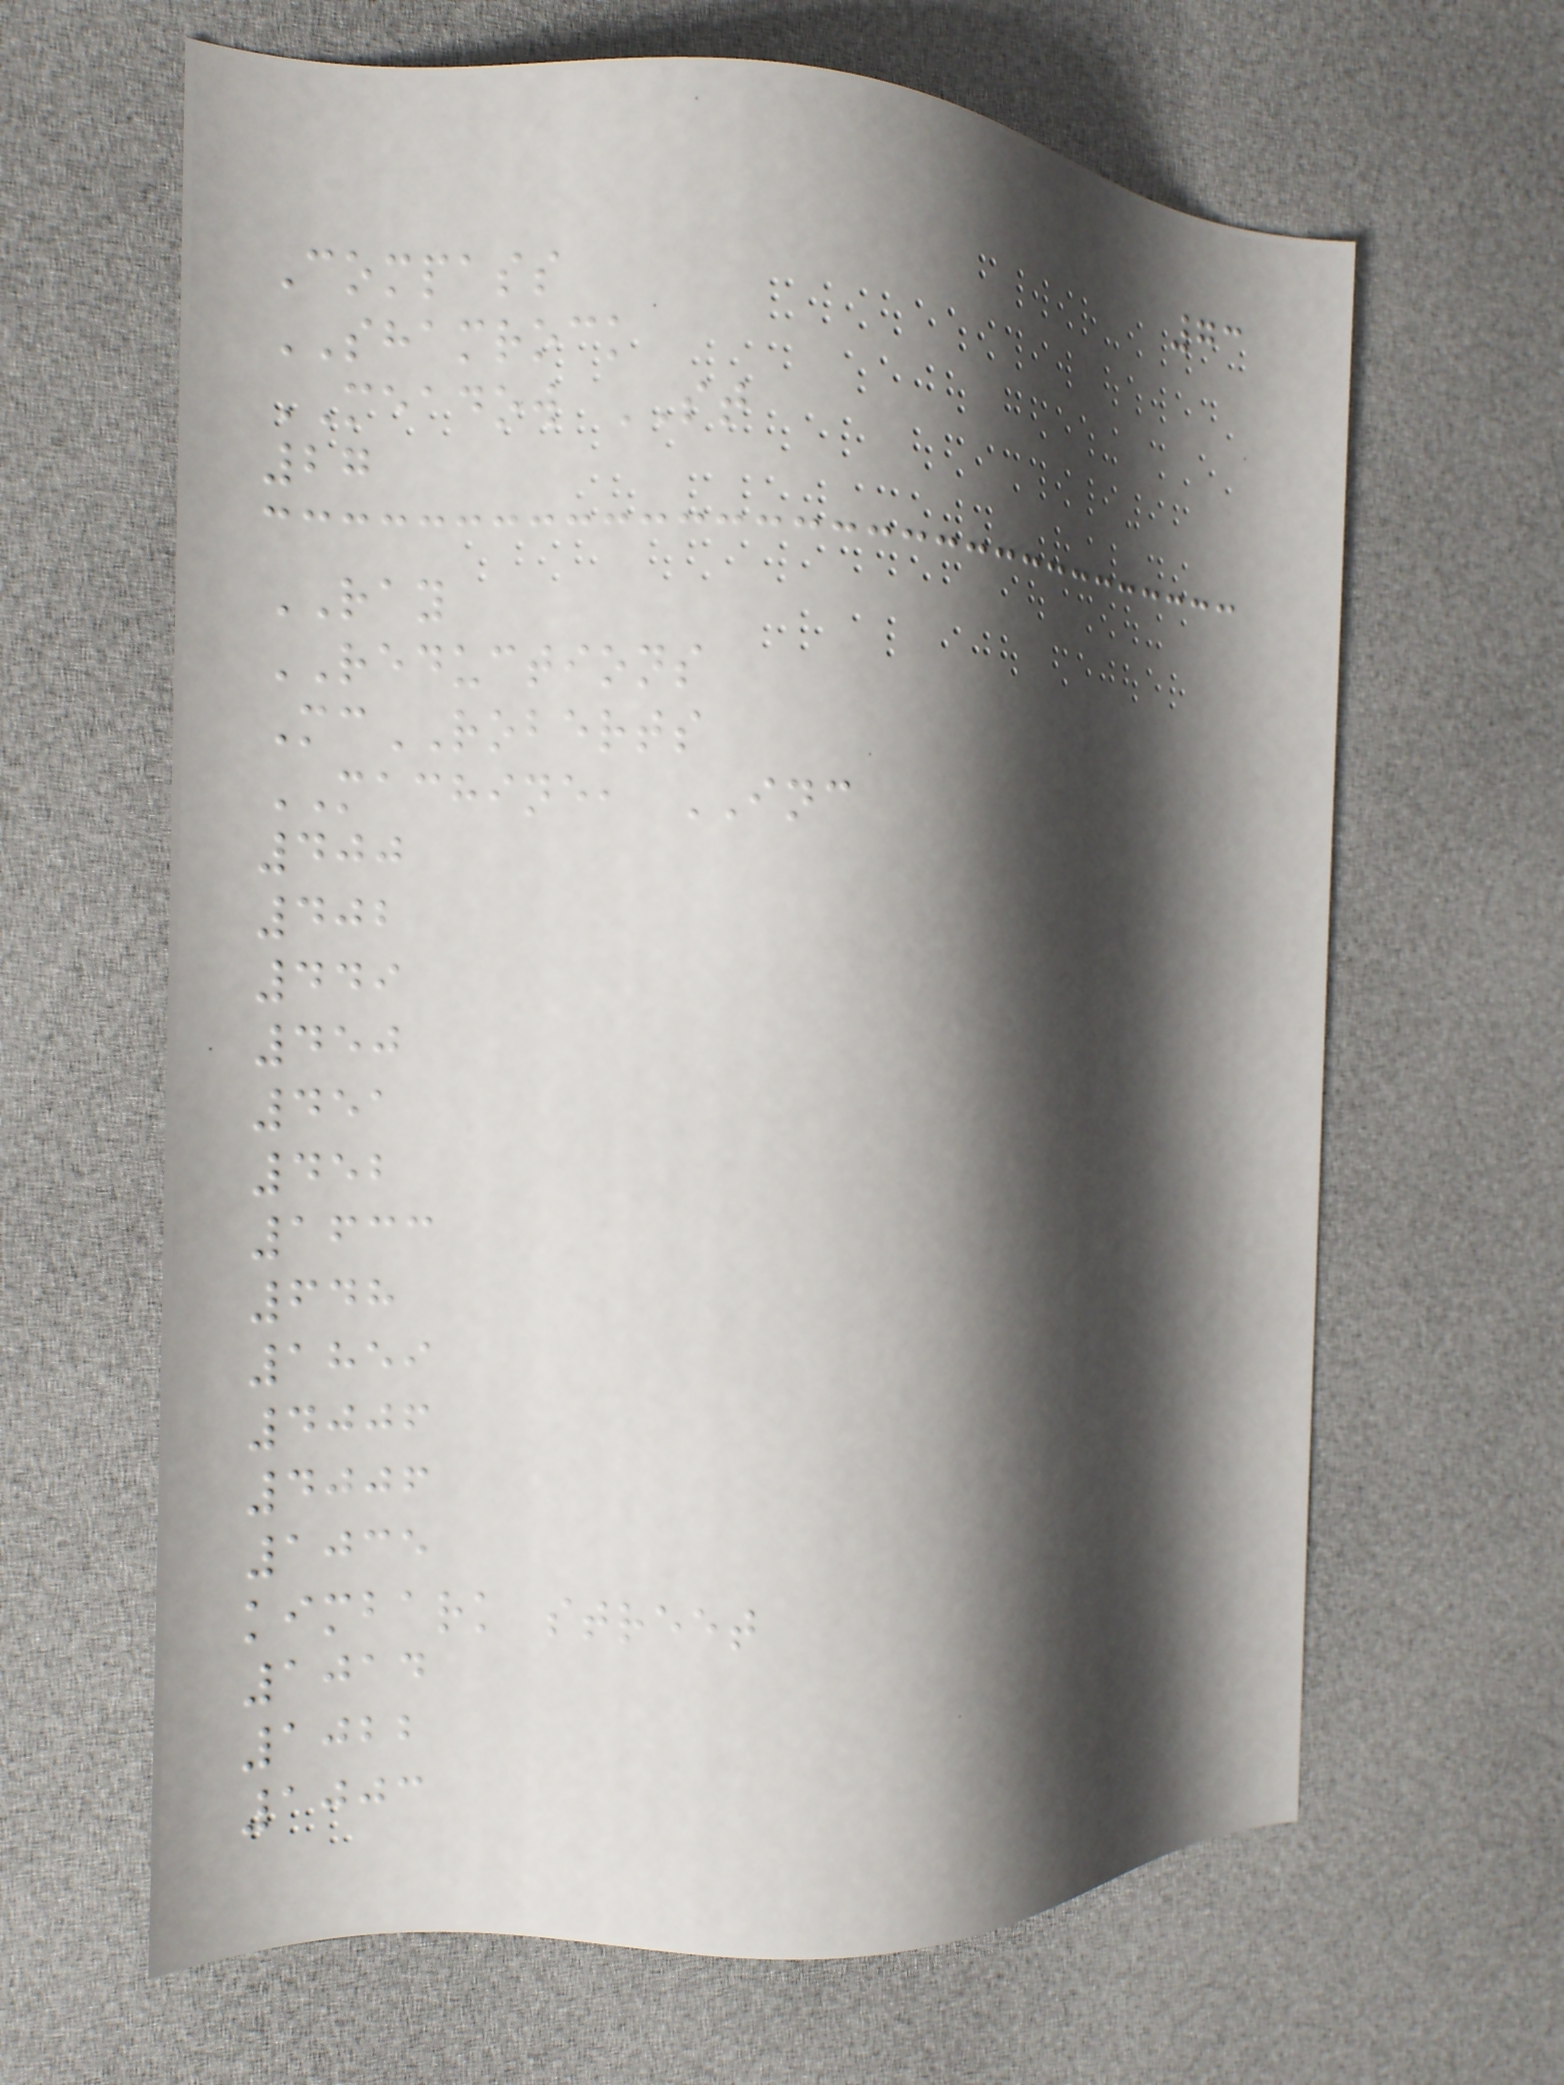73
Compass
SHAMROCK
MEADOW ST
27
RAY
REDUCTIONS
McROBERTS
MACHINE, INC
400
402
449
450
451
452
1633
648
1859
4006
4006
1035
kimbark street
1014
1022
1003
